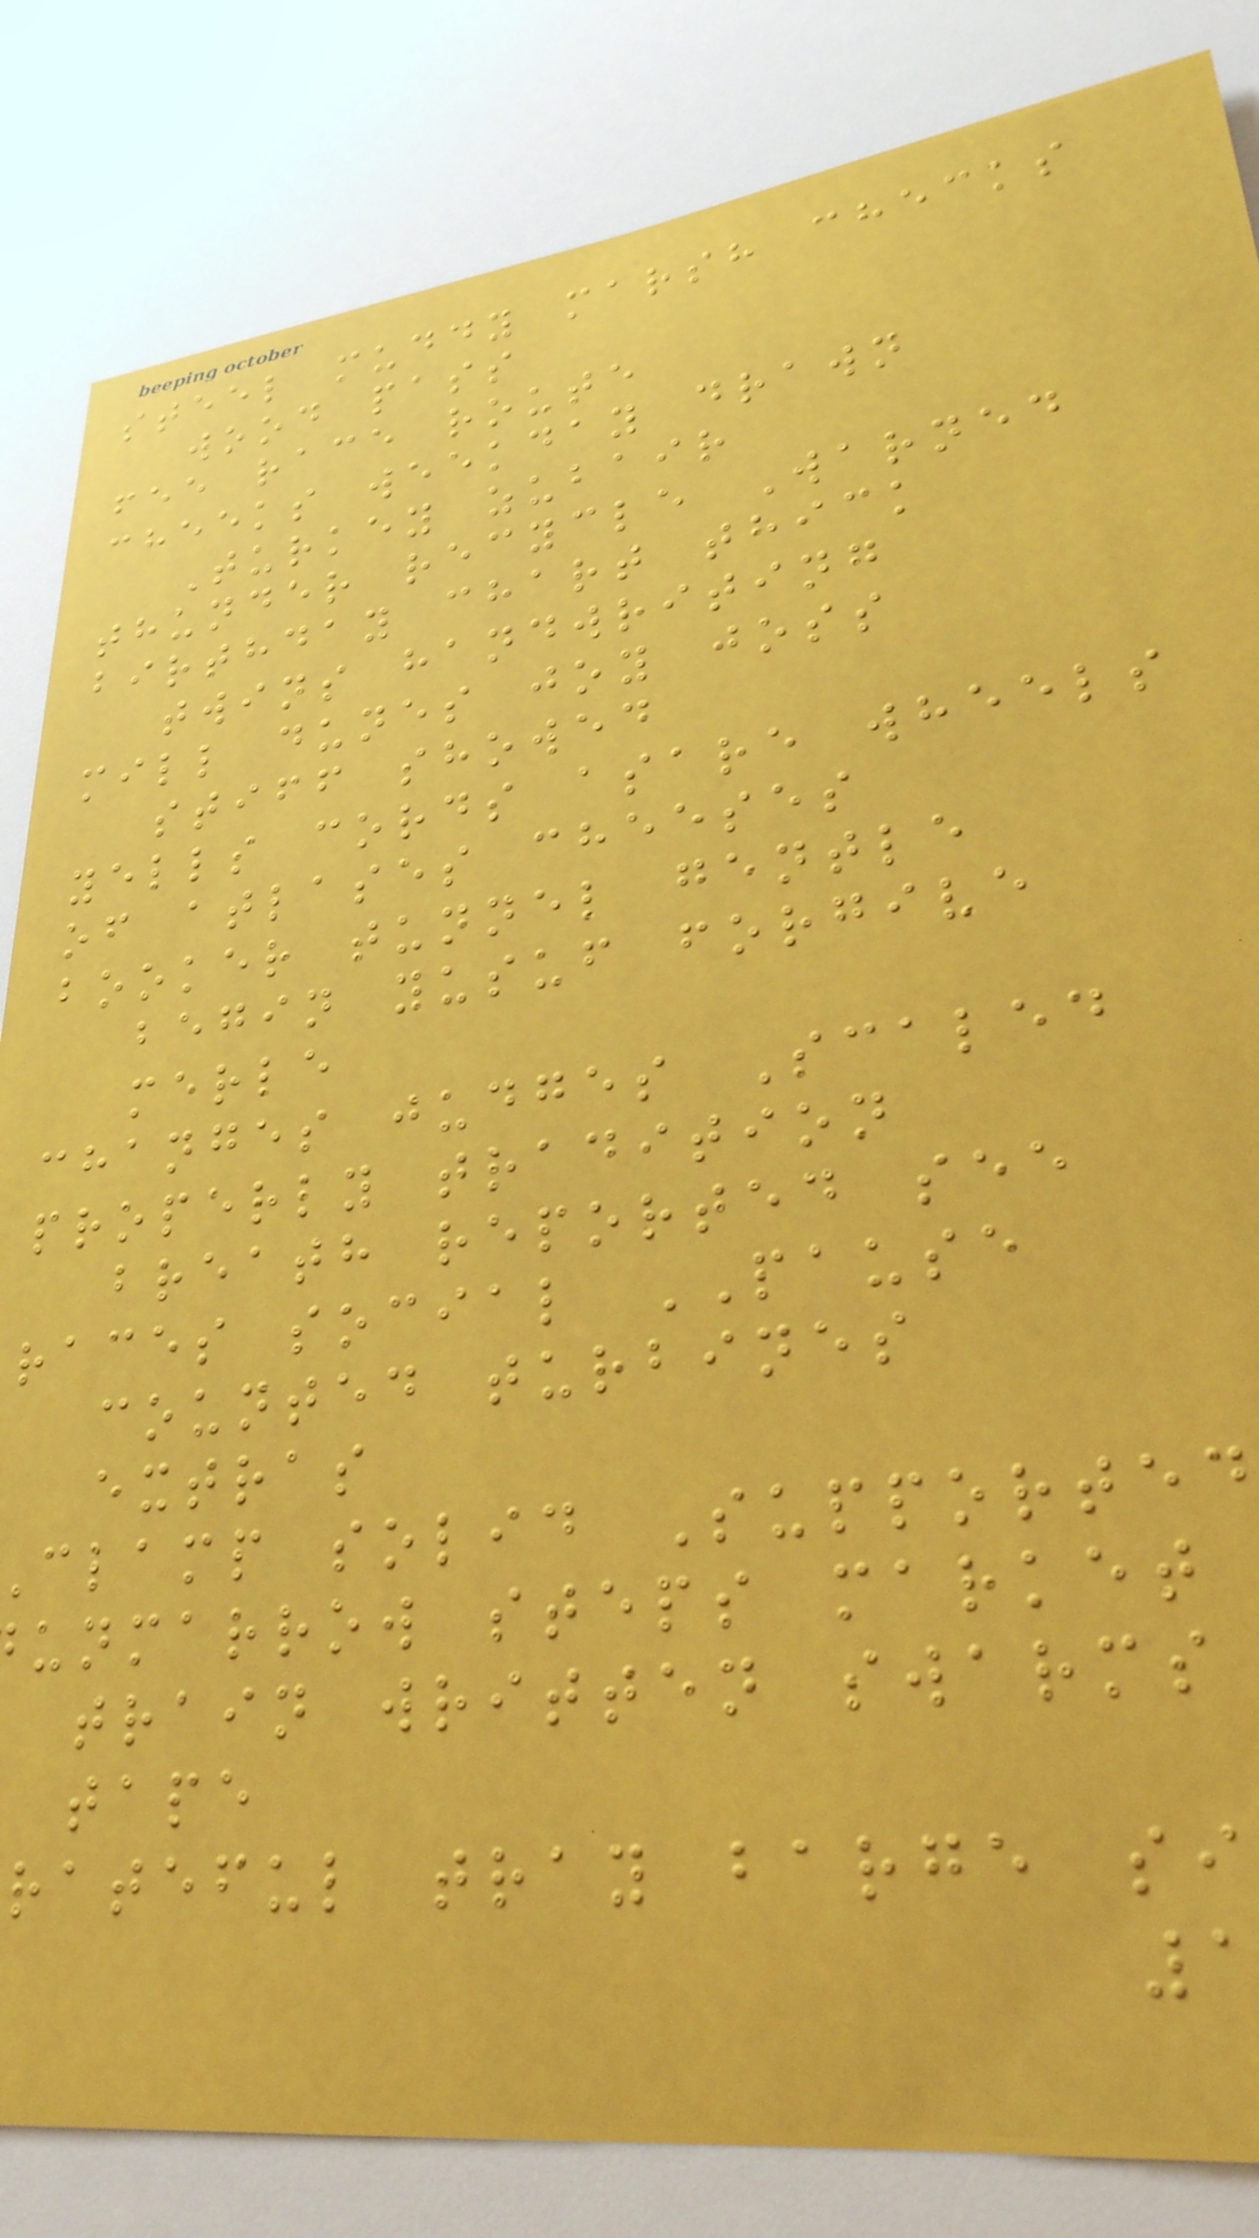steel muddy marsh checks
wood pass
fee race route
cheeks weekday drawn
Turkey zubair
thunder recycle Warned
birthday chart thick
twins handwriting
mill dunes joy joss
stiff showed
yells cords asare wheels
of atlases cheeses
booker tunnel gentle
begin yusuf forgive
merle
changes judges Scaled
properly tradition
breath reported see
races social PAUSE
counted turbines
extras
clamp solid Supported
unmarrow steps market
train written swarms
tape
rateful tray barge si
